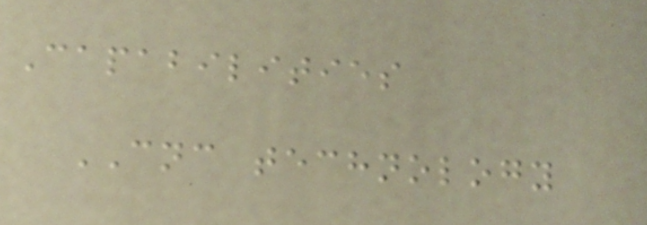Capabilities
CNC technology
